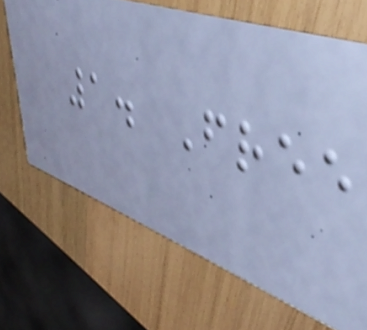1. Free
